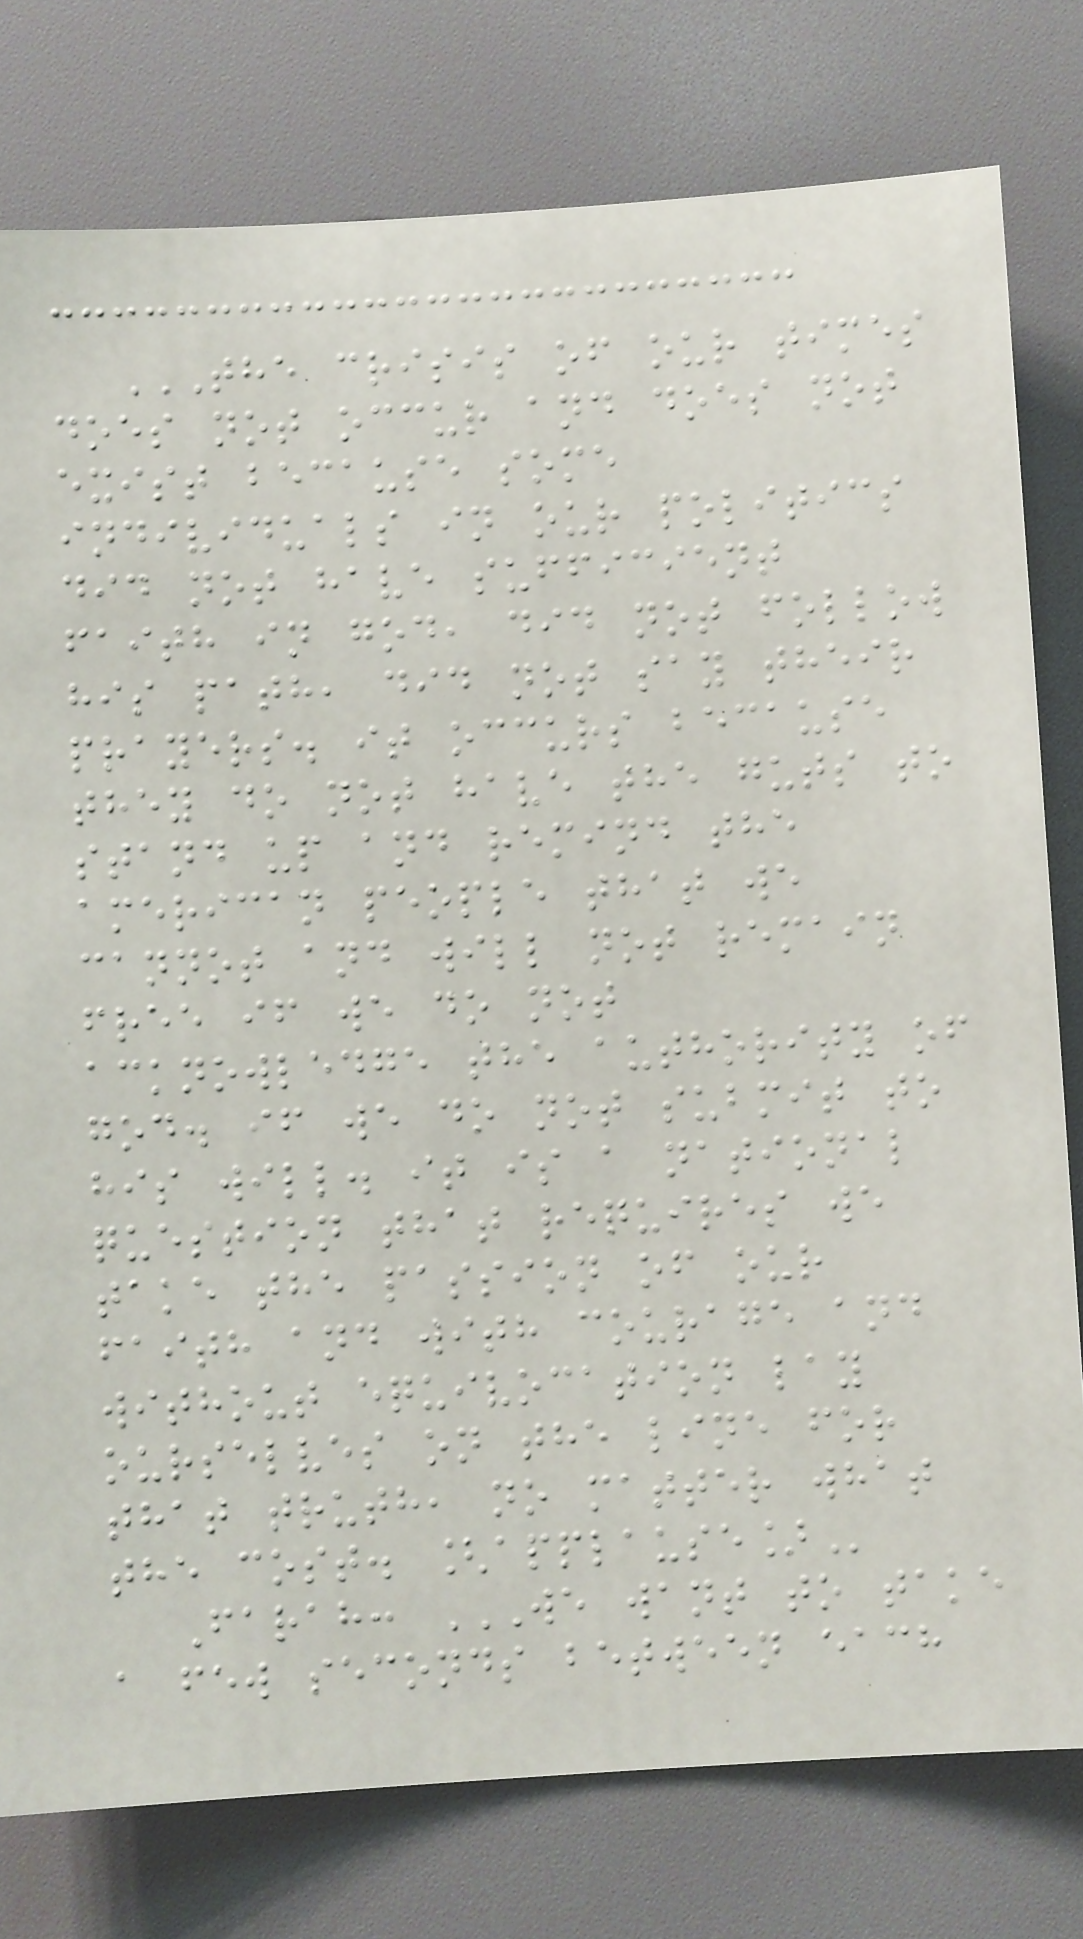THE CRISIS OF OUR TIMES
DOES NOT OCCUR AND DOES NOT
EXIST BECAUSE SOME
INDIVIDUALS IN OUR POLITICS
DID NOT HAVE SUFFICIENT
FAITH IN GOD, DID NOT FOLLOW
HIS PATH, DID NOT SAY THEIR
PRAYERS. IT OCCURS BECAUSE
THEY DO NOT HAVE THE GUTS TO
STAND UP AND REMIND THE
AMERICAN PEOPLE THAT WE
CANNOT AND WILL NOT REMAIN
FREE IF WE DO NOT
ACKNOWLEDGE THE AUTHORITY OF
GOD. IF WE DO NOT SUBMIT TO
HIS WILL. IT IS A NATIONAL
QUESTION THAT REQUIRES WE
TAKE THE PASSION OF OUR
FAITH AND WITH COURAGE AND
WITHOUT EQUIVOCATION LAY
OURSELVES ON THE LINE FOR
THAT TRUTH, NO MATTER WHAT
THE COST. [APPLAUSE]
Farah: WE WANT TO TAKE
A FEW SECONDS BETWEEN EACH
